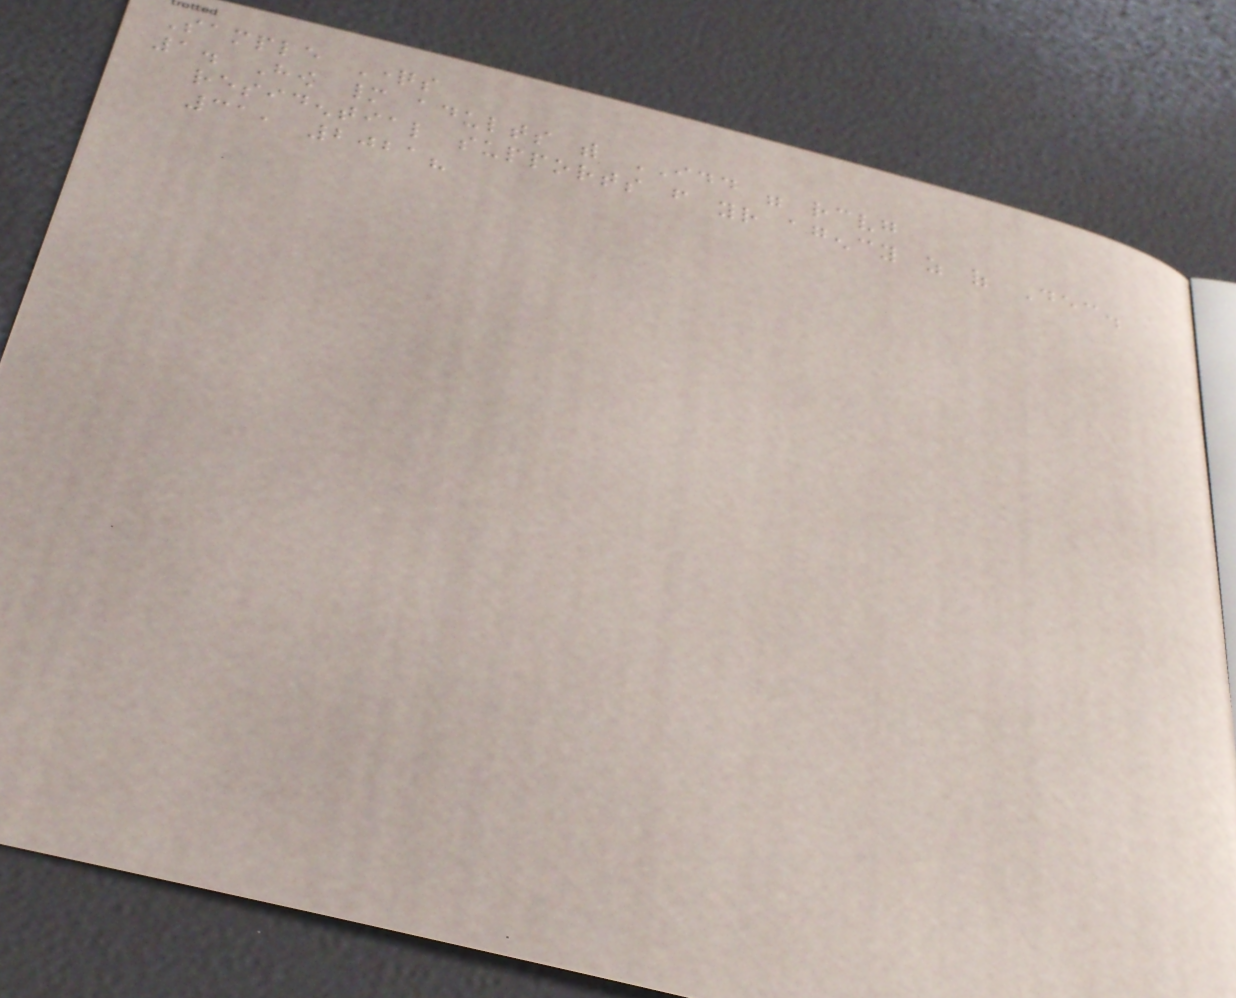Sample Questions
1. How many adults with IDD were receiving
residential supports from your agency as of Dec.
31, 2021?
